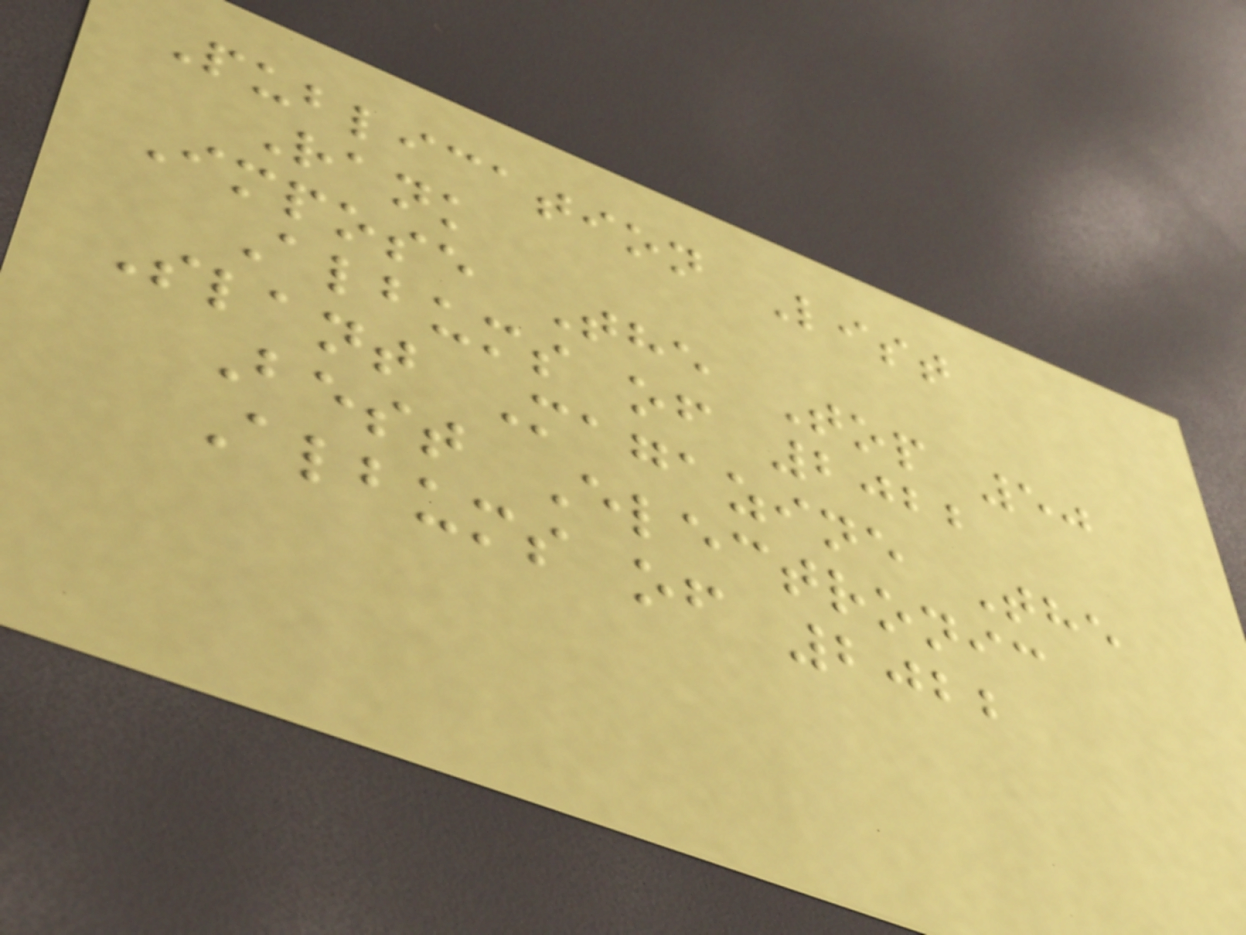Publication List
Rank
Impose The Top 50
Albums of 2022
Slant Magazine The
Best Electronic
Albums of 2022
